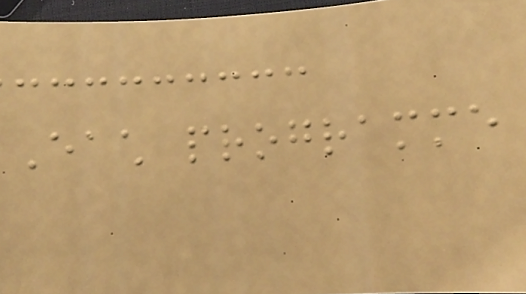Each programme
